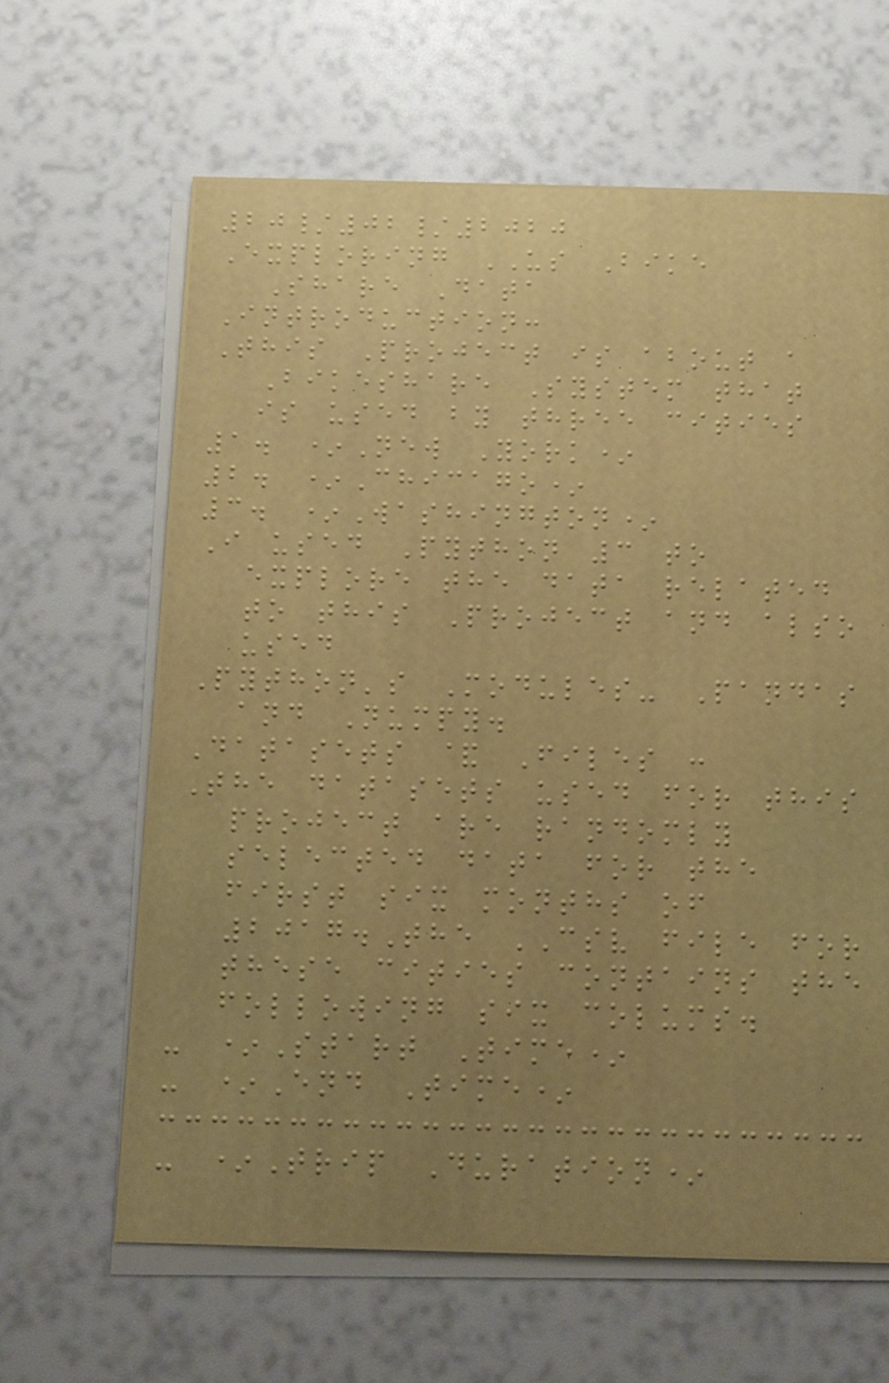20/02/2020
Exploring US Bike
Share Data
Introduction:
This Project is about a
Bikeshare System that
is used by three cities
1. *New York*
2. *Chicago*
3. *Washington*
I used Python 3 to
explore the data related
to this Project and also
used
Python's Modules- Pandas
and Numpy.
Datasets & Files :
The datasets used for this
project are randomly
selected data for the
first six months of
2017.The CSV file for
these cities contains the
following six colums.
- *Start Time*
- *End Time*
- *Trip Duration*
